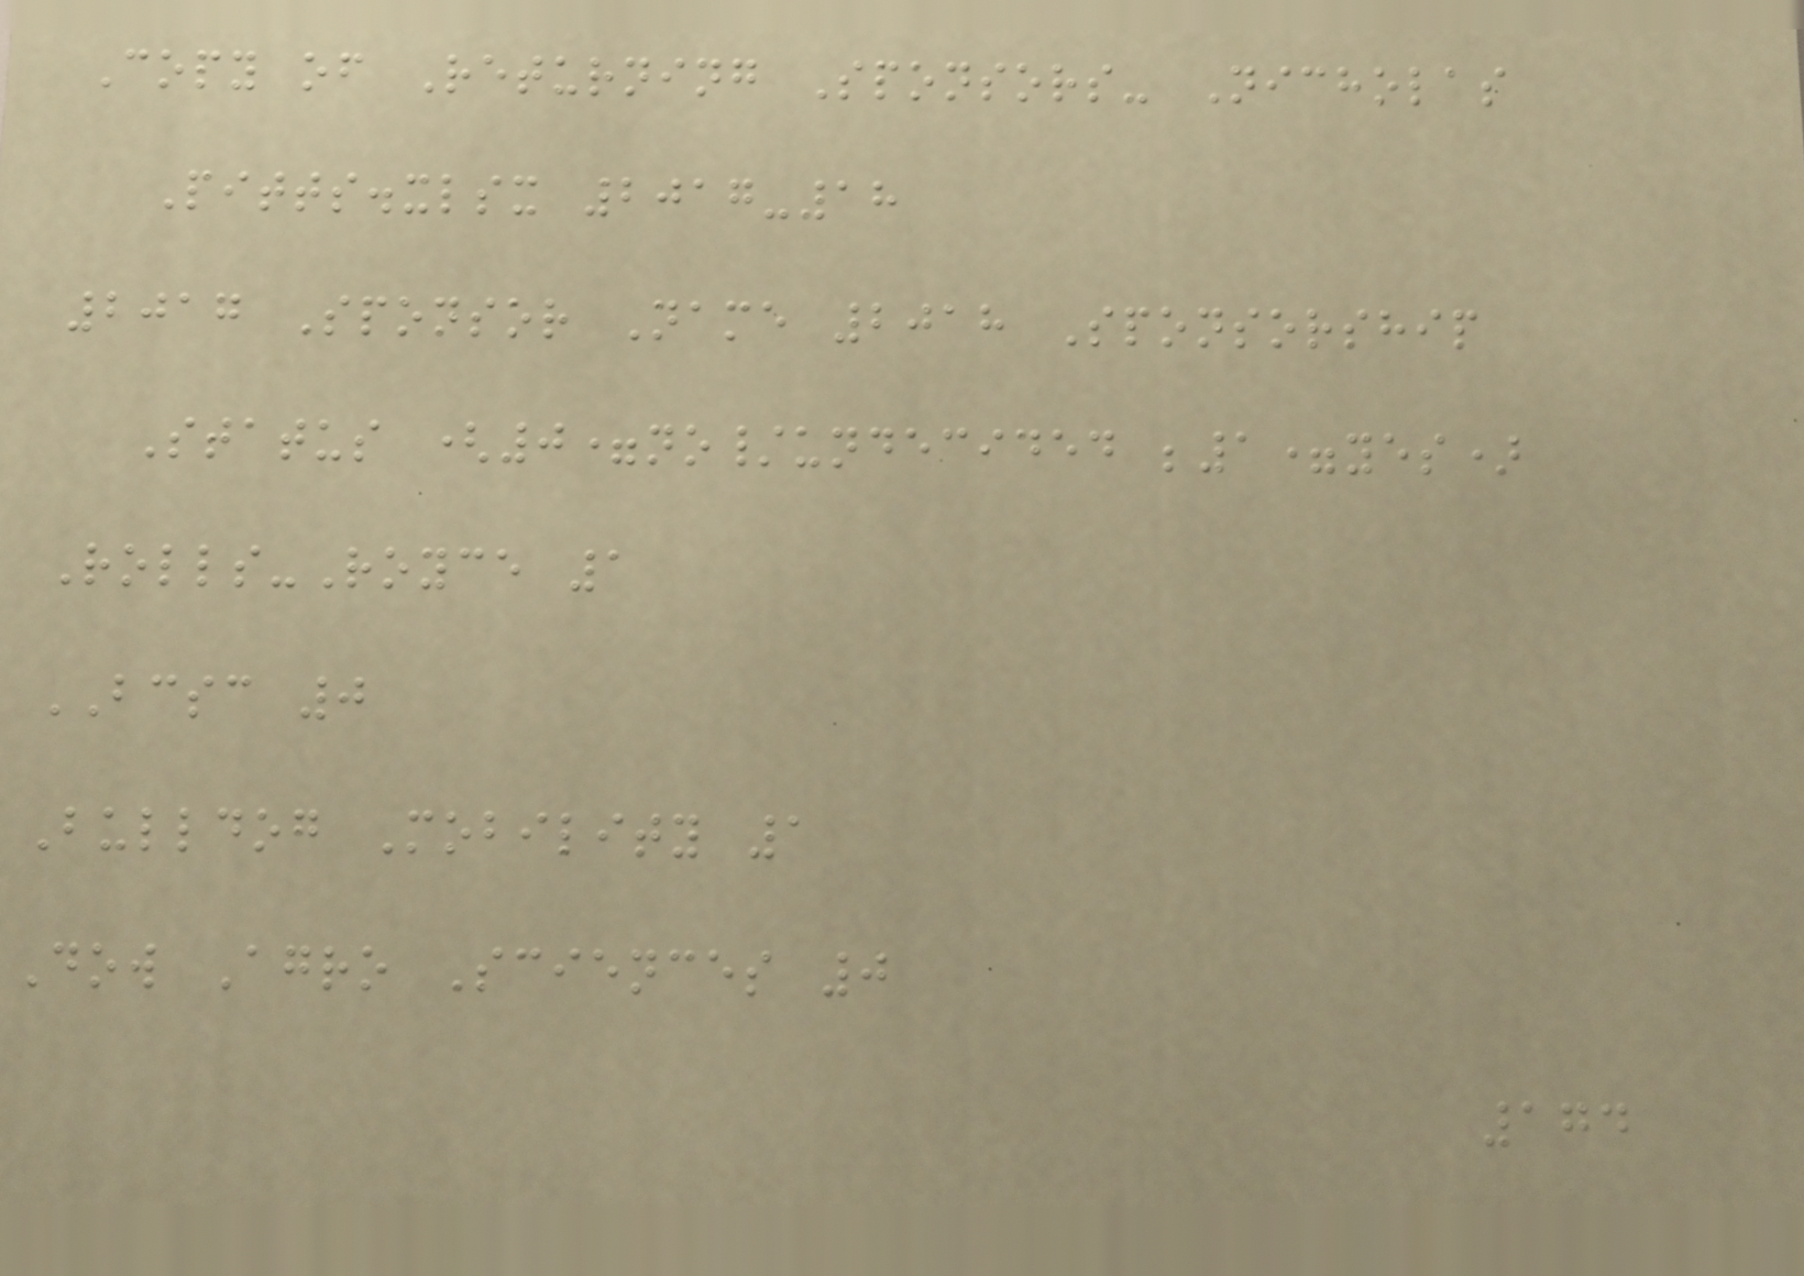Copy of Returning Sponsors- Nicholas
Pitts.xlsx 2017-18
2017 Sponsor Name 2018 Sponsorship
Status (0=no/undecided ;1=yes)
Rolls-Royce 1
BCSC 0
Bulldog Mobility 1
Dow Agro Sciences 0
174
